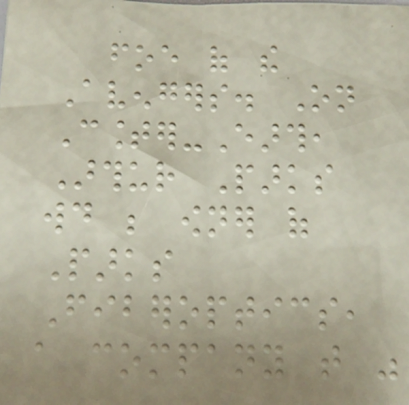foe of the
Avengers. On
Counter-Earth,
Arthur Parks
would be owner of
Parks
Fiberoptics,
a company that was
